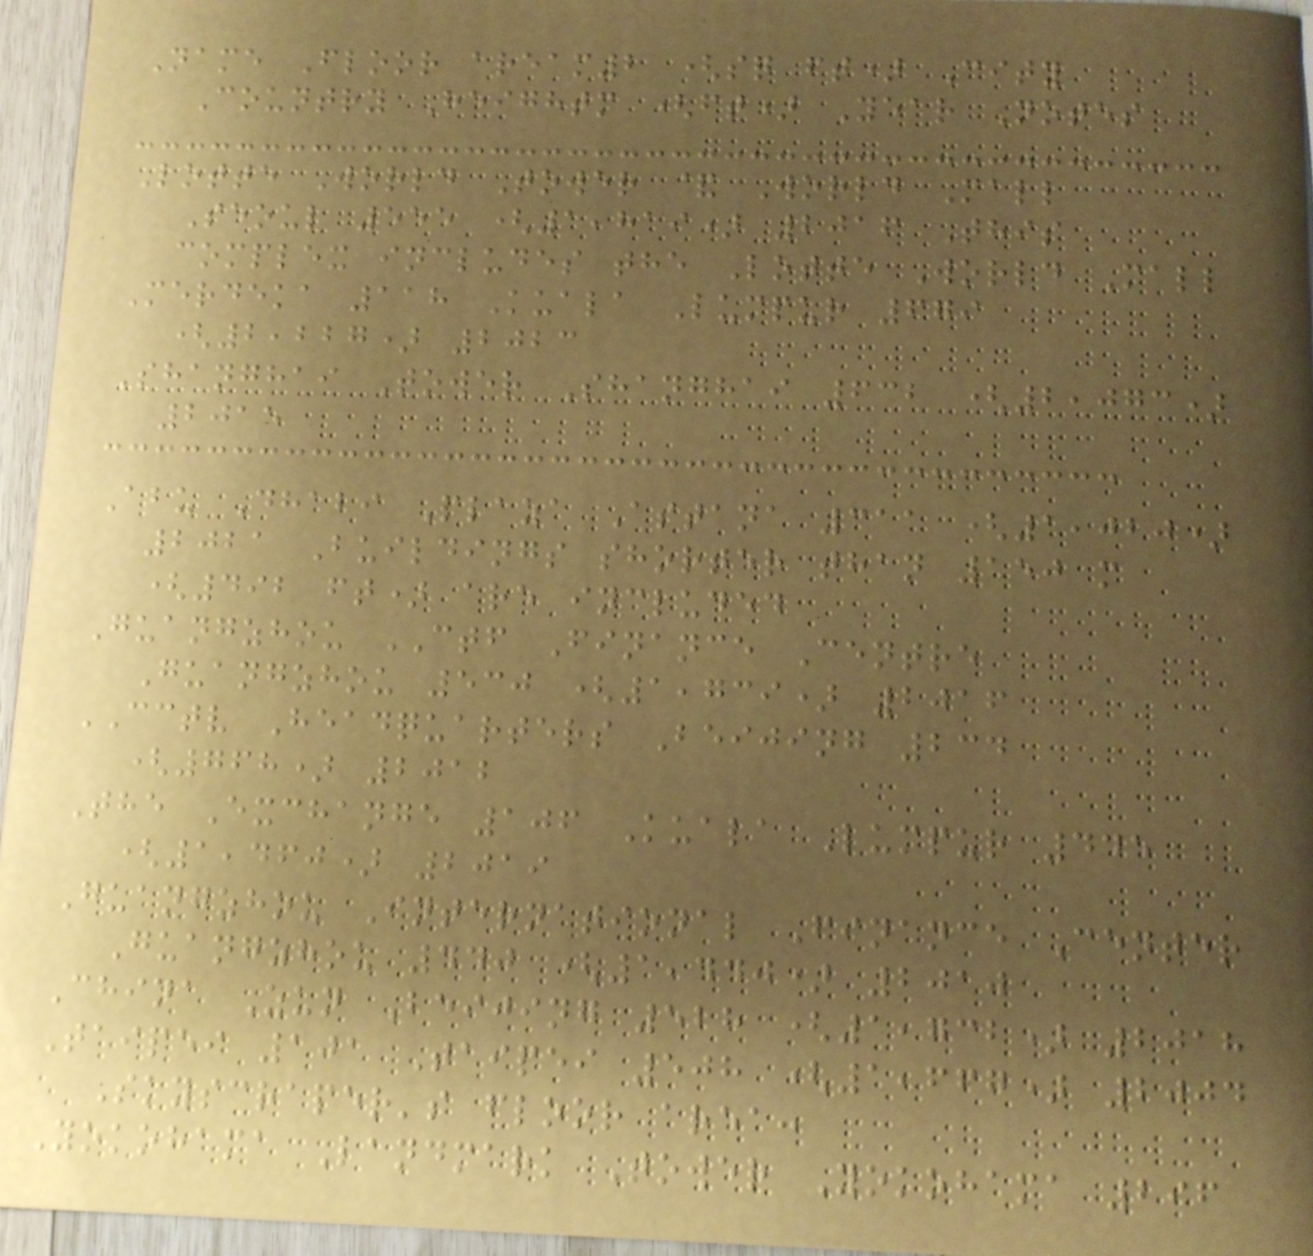Name Floor aream2 (sq ft) City
Country Heightm (ft) Year Notes
Lotte World Tower & World Mall
Seoul 555 (1,819) 2016 This
complex includes the Lotte World Mall
Merdeka 118 Kuala Lumpur 679
(2,227) 2023
Shanghai Tower Shanghai 632 (2,073)
2015
Abu Dhabi Plaza Astana 311 (1,020)
2021 Buildings shorter than 150 m
(492 ft) are included
Guangzhou CTF Finance Centre
Guangzhou 530 (1,739) 2016
CCTV Headquarters Beijing 234
(768) 2012
The Exchange 106 Kuala Lumpur 445
(1,460) 2019
Guangzhou International Finance Center
Guangzhou 440 (1,440) 2010
China Zun Beijing 528 (1,732) 2018
Taipei 101 Taipei 508 (1,667) 2004
Skyscraper's floor area:
Yokohama Landmark Tower Yokohama 296
